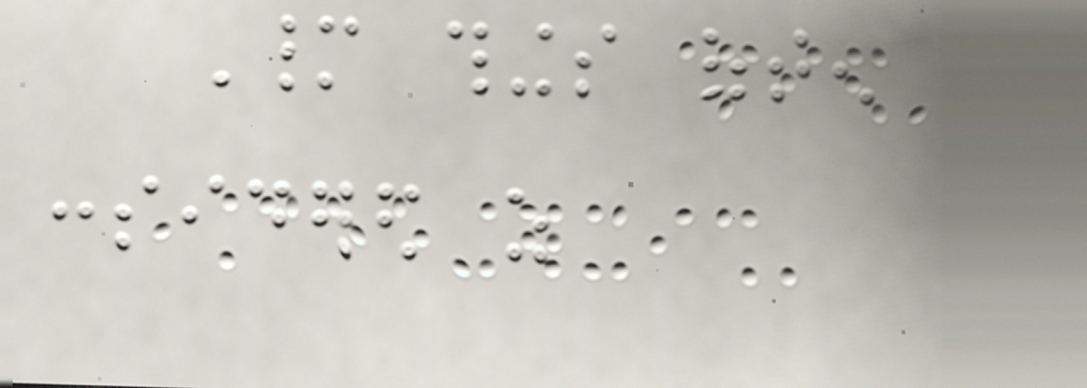Many things often
considered as
